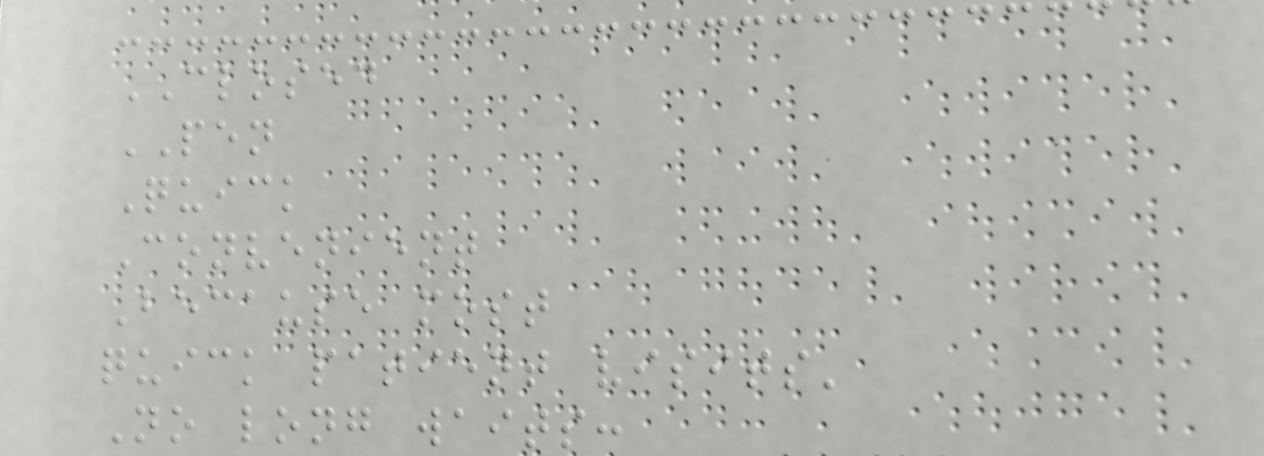CLOSED
PEN
Quick
Convenient
Because most
quick patient visits'
No long waits:
